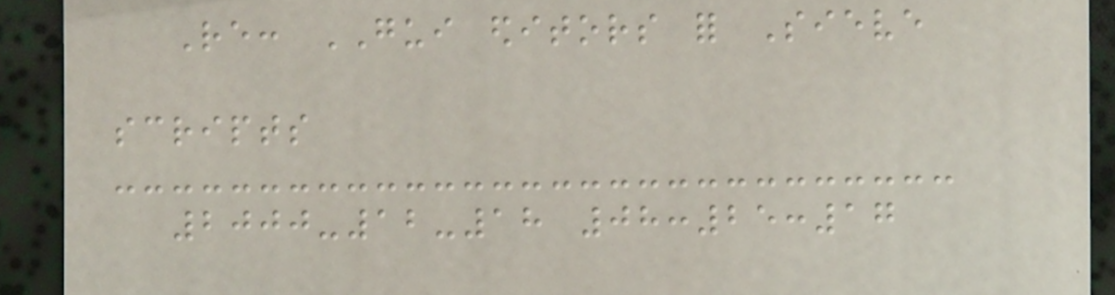Re: GUI editors for Sieve
scripts
2000-12-18 08:25:17
